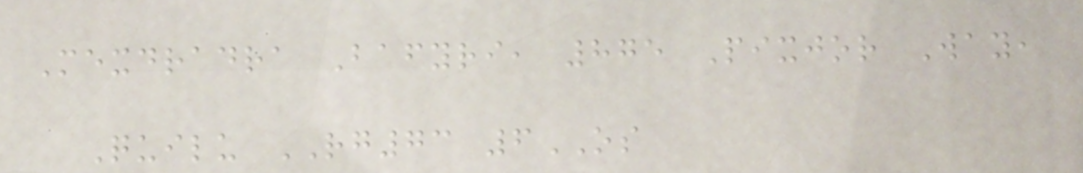Mexdradra Bafyri, 875 Pixjor Way,
Quilu RG73 6OS
